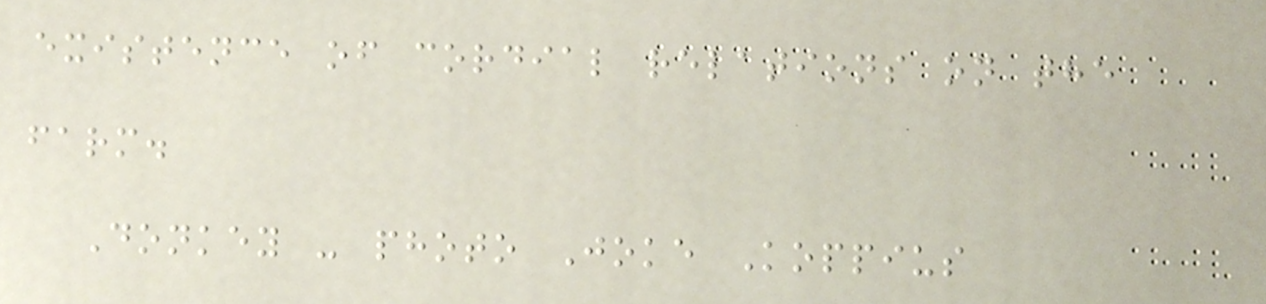existence of cordial relations on the
farm.
Donkey - photo Joke Koppius
